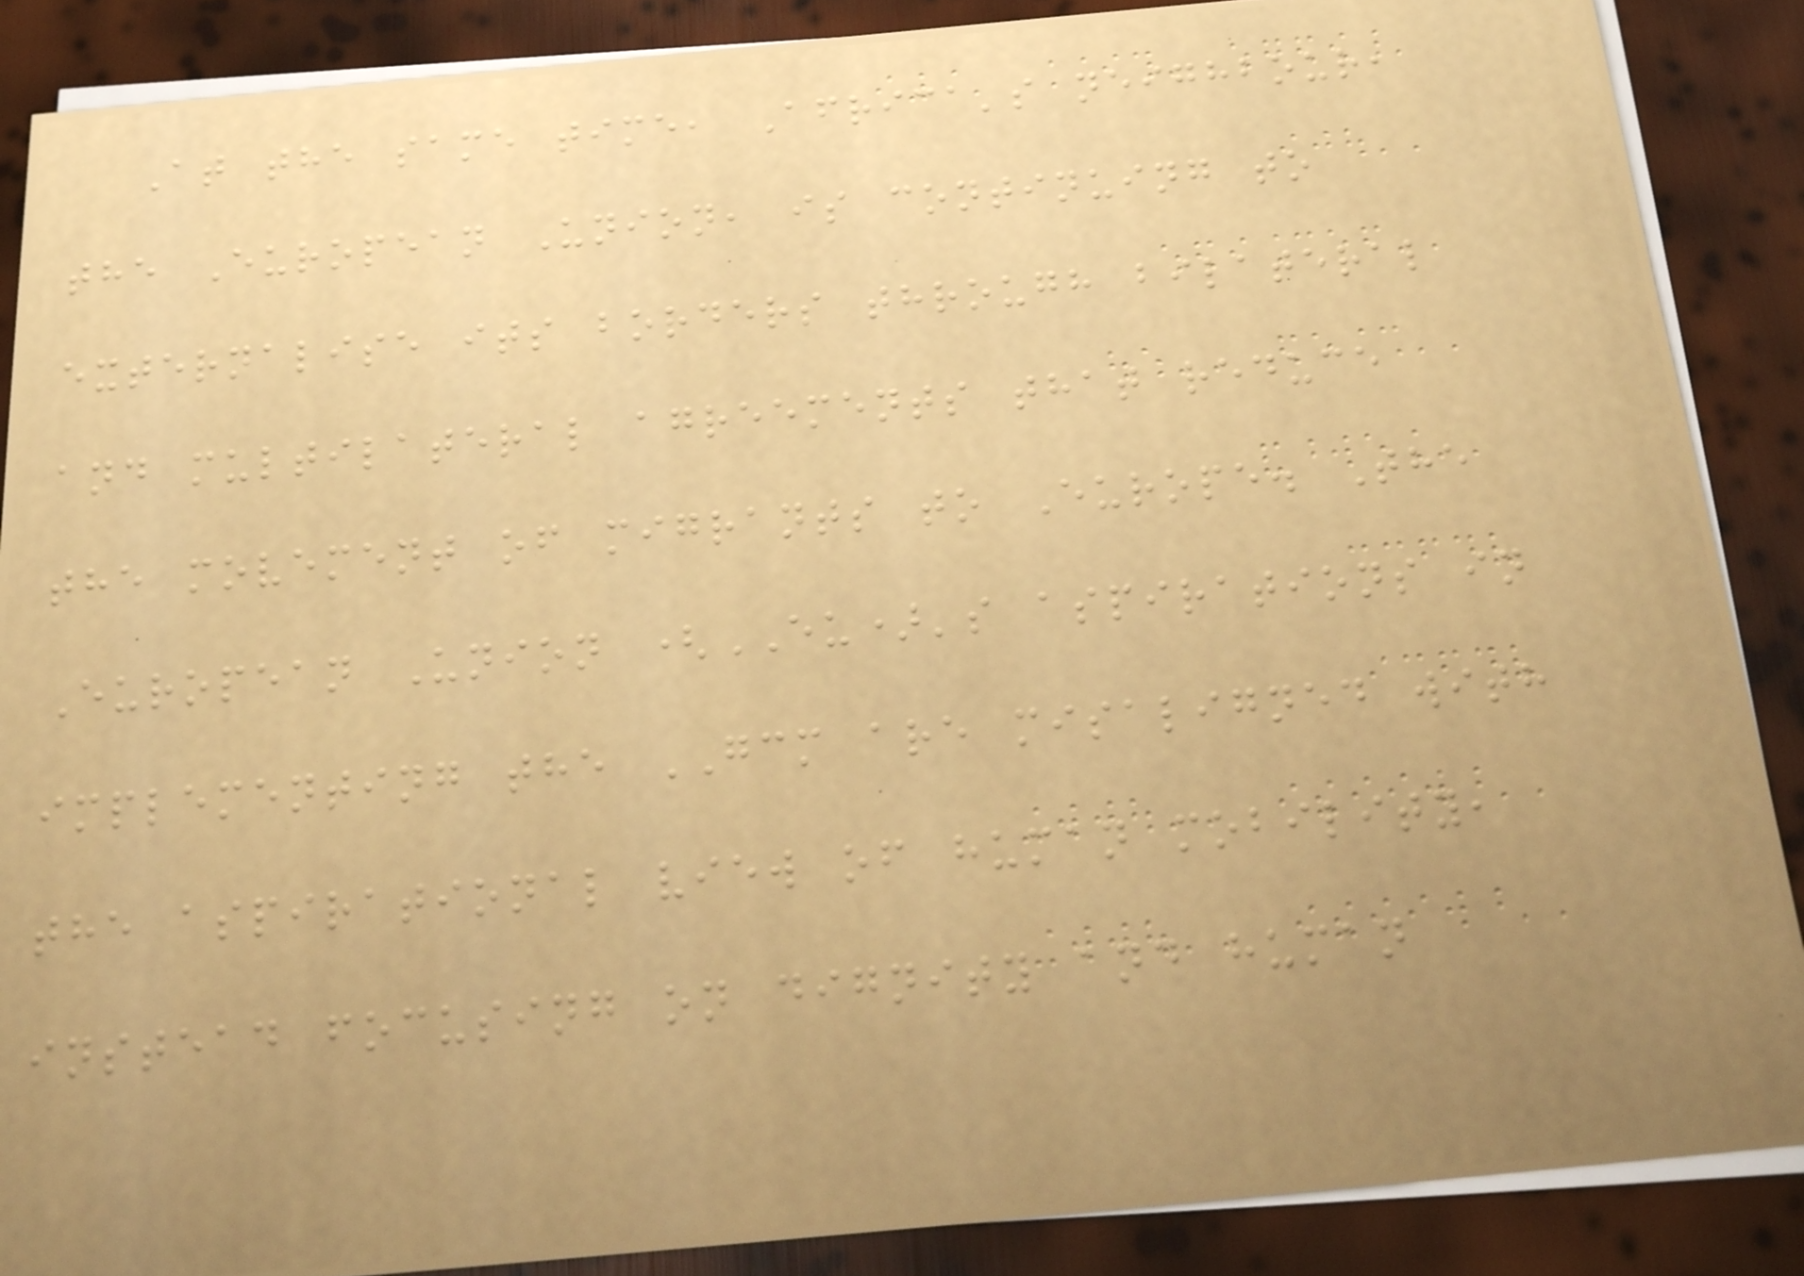At the same time, Africa's neighbour,
the European Union, is continuing to
externalise its borders through bilateral
and multilateral agreements that reduce
the movement of migrants to Europe. The
European Union (EU)'s aspirations in
implementing the GCM are misaligned with
the aspirational view of human mobility,
instead focusing on dignity and human
